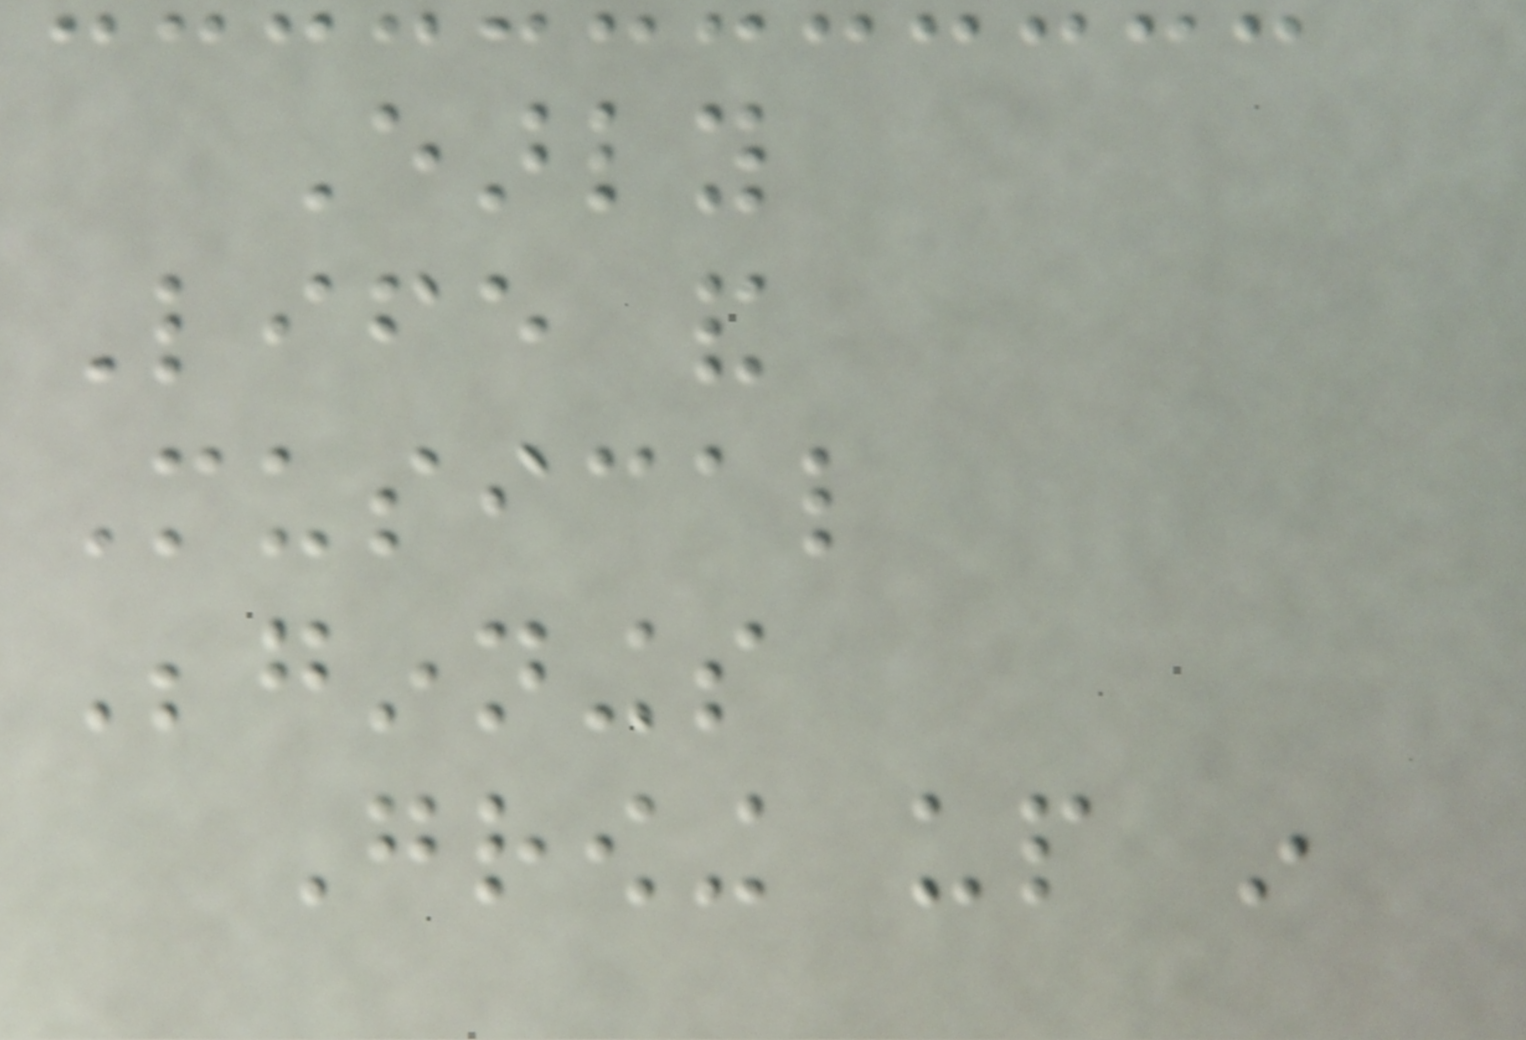Early
Life and
Musical
Beginnings
Growing up in
